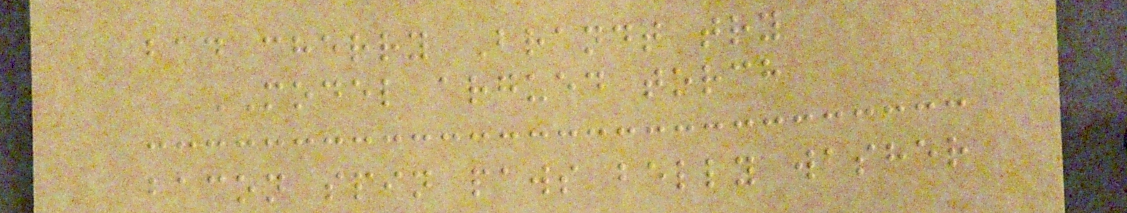bad cherry Brandt try
MODEL argued torch
bacon spin paws belly washer
